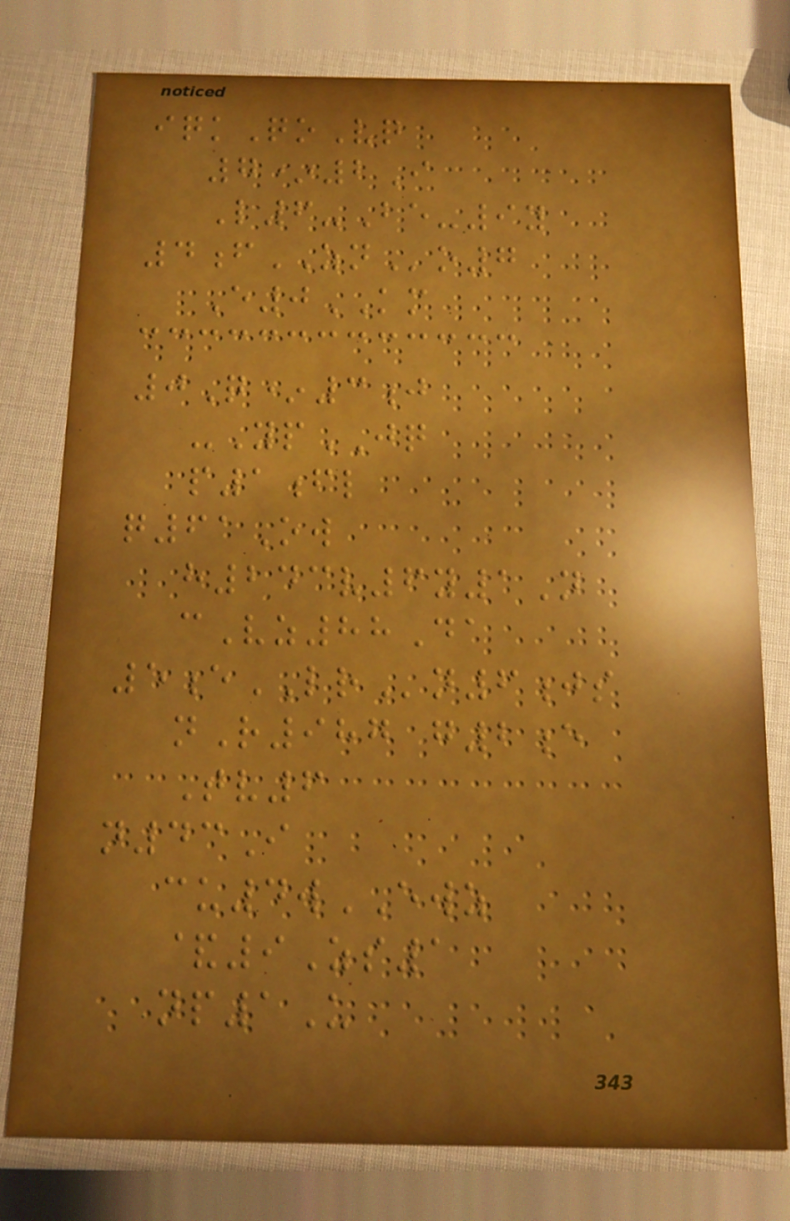iqkQoVq
7*2I
L6-Be-9y
4fZNo7
E0KM
0Q*3j
-YpJQ
p1fl
q61Ow
h243v6y1N
cVz88Da
5eLRn6js
nR987 g2e
Tv6
n43I
cu4wEWZ
&9Zs1
np1U
